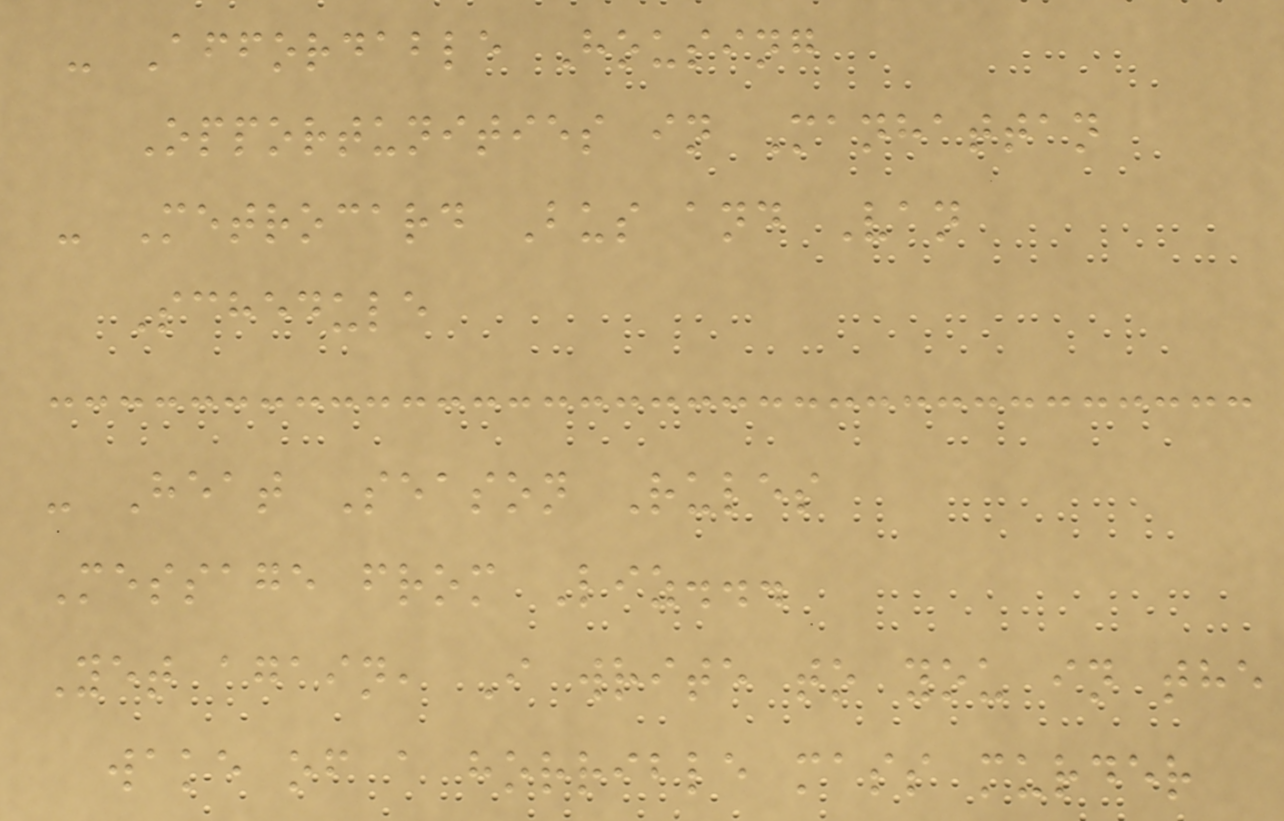- Affordable Housing
Opportunities in Manhattan
- Metrocard Bus and Van
Schedule
- Heat Season Rules
Message from Liz...
Yet again, I write to you in the
wake of a horrible mass murder
